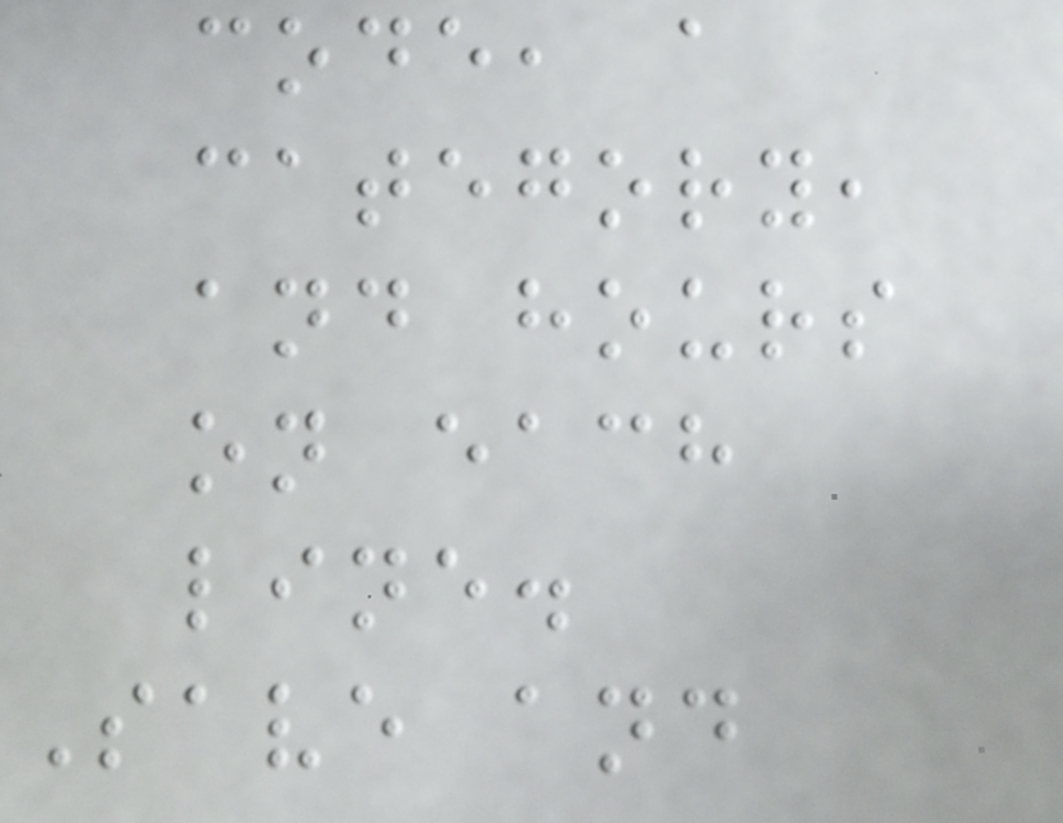code, a
category,
and hours
on each
line.
Save and
